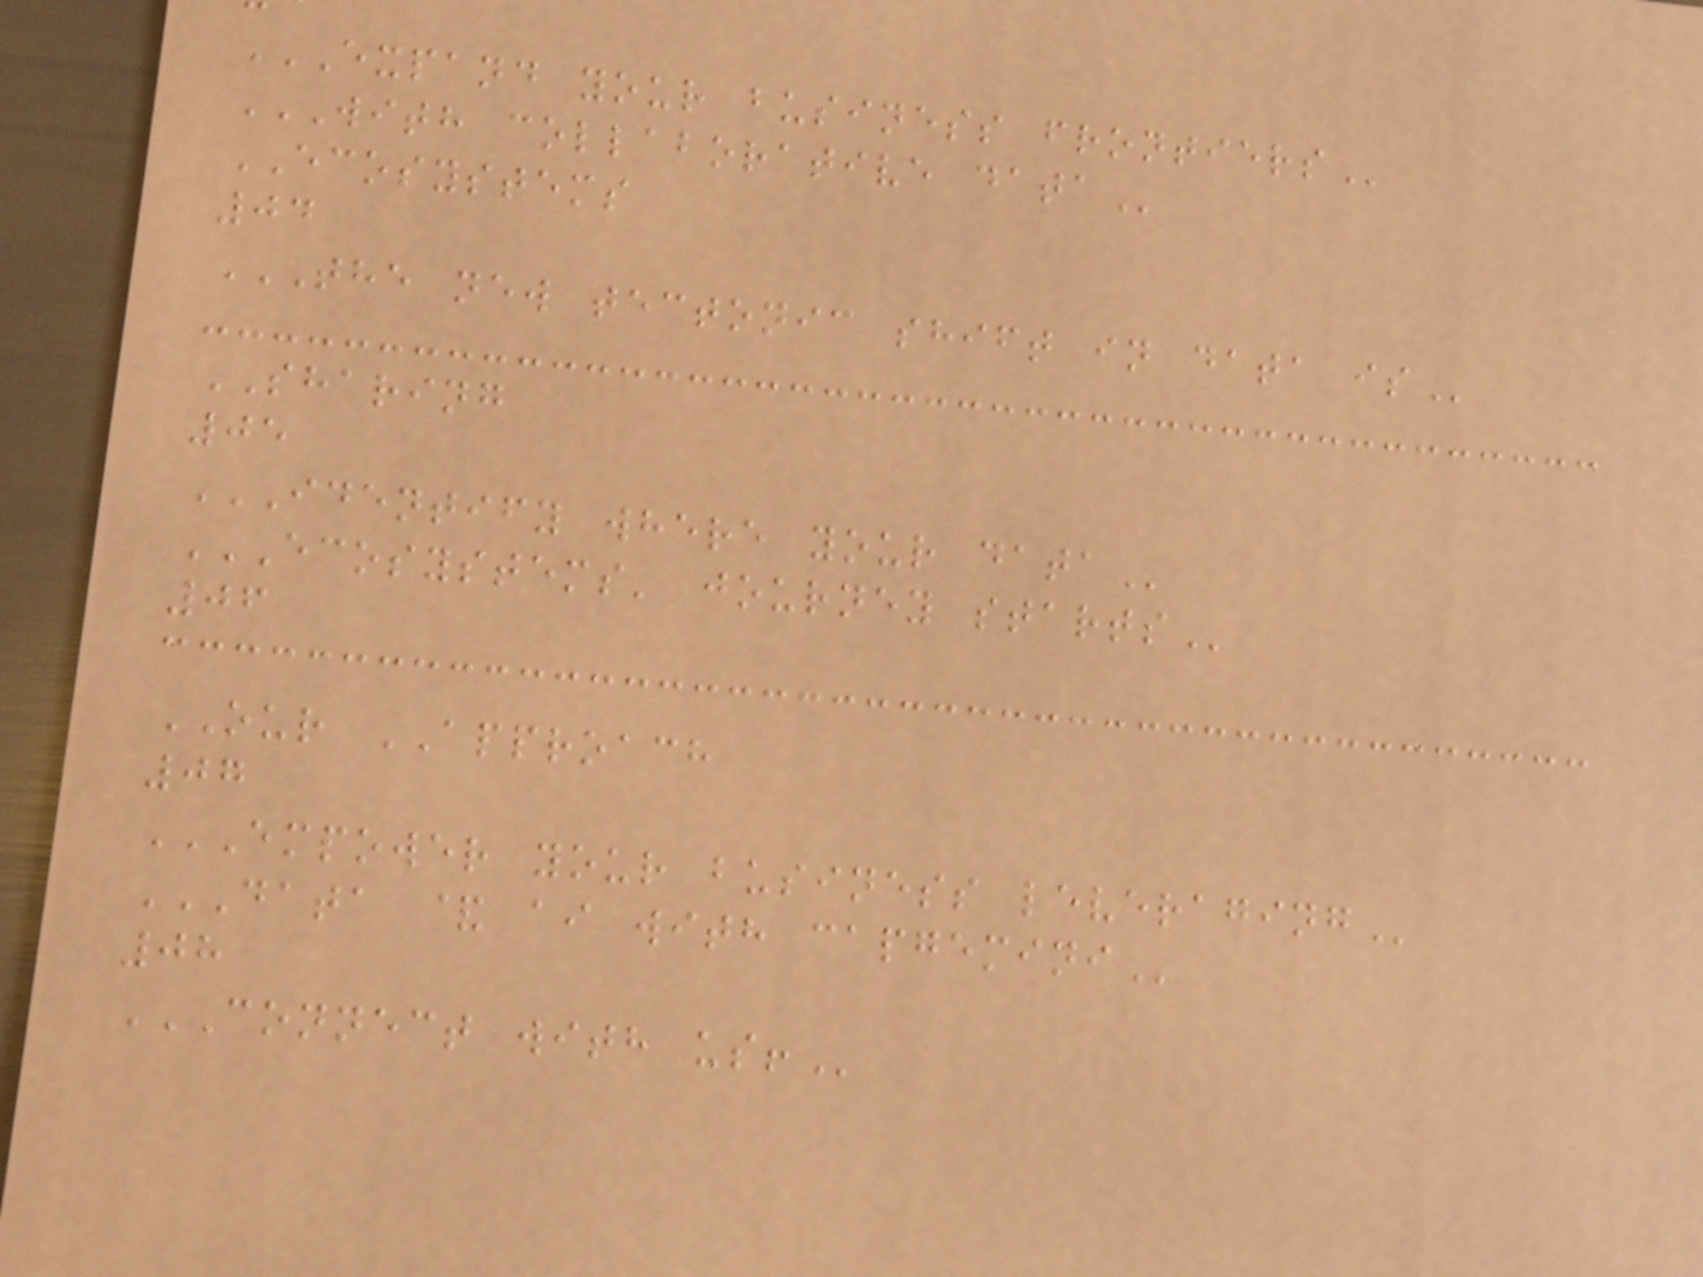EXPAND YOUR BUSINESS FRONTIERS
WITH COLLABORATIVE DATA
ECOSYSTEMS
04
THE NEW TECTONIC SHIFT IN DATA IS
SHARING
05
IDENTIFY WHERE YOUR DATA
ECOSYSTEMS' JOURNEY STARTS
06
OUR APPROACH
07
EMPOWER YOUR BUSINESS LEVERAGING
DATA & AI WITH CAPGEMINI
08
CONNECT WITH US!
